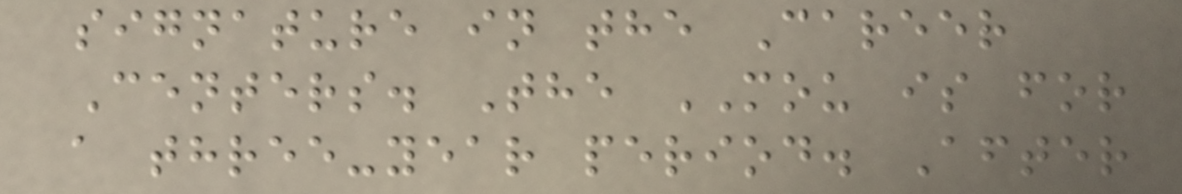signature in the Career
Centers. The MOU is for
a three-year period. After
